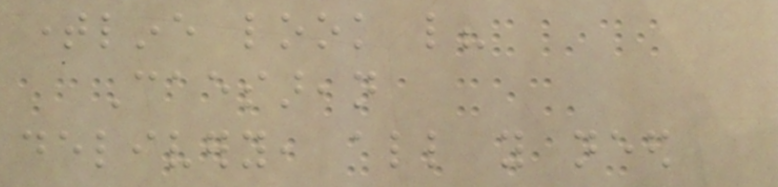timeline look like?
Caesarean
delivery, all you need
